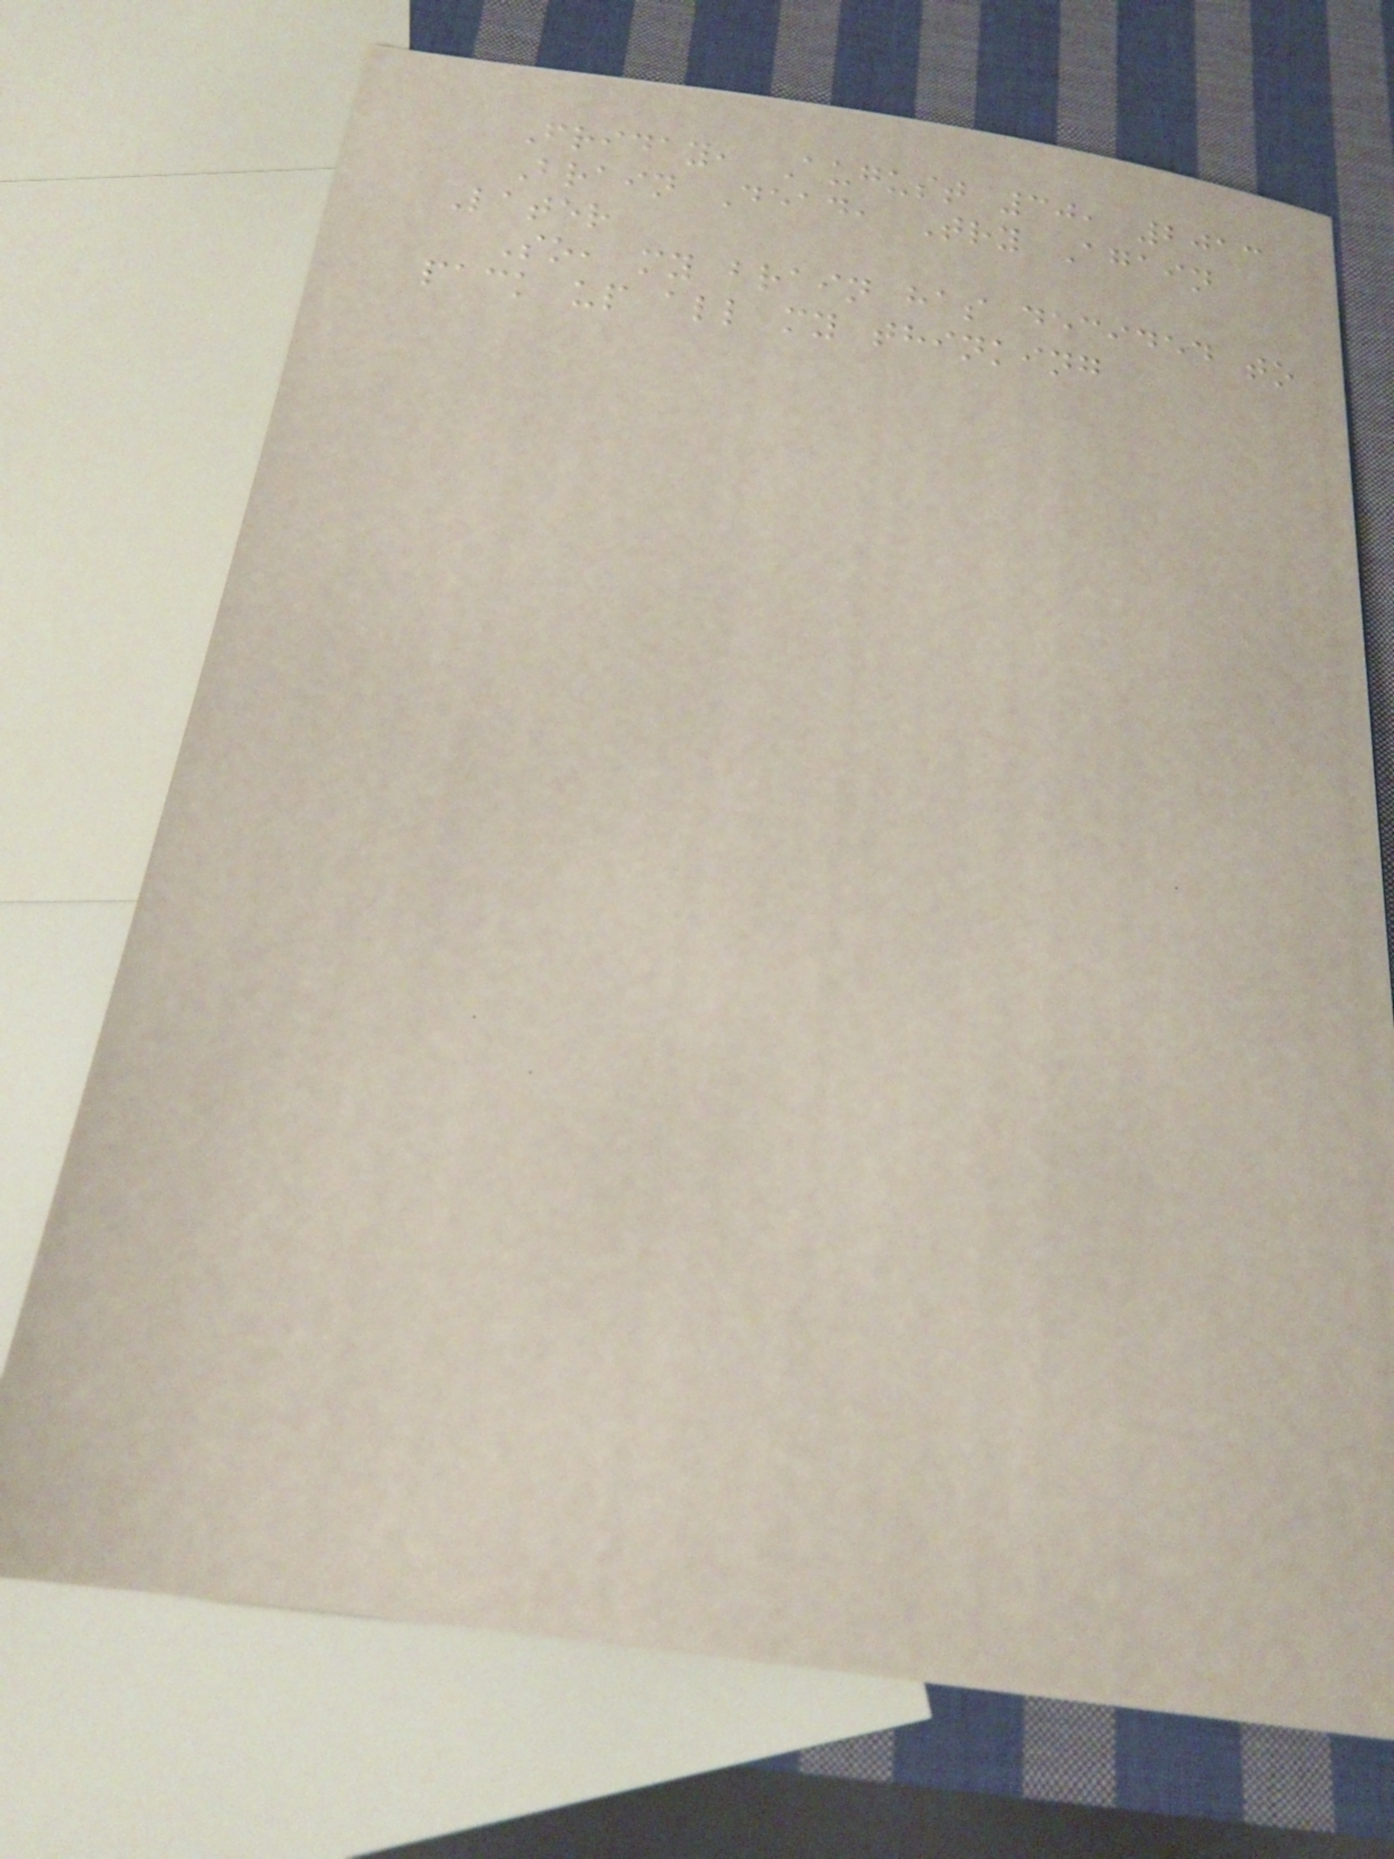Friday, August 30, 2013
Brain Dead, Try Again
Later
So, my brain has decided to
pack up all my thinking
